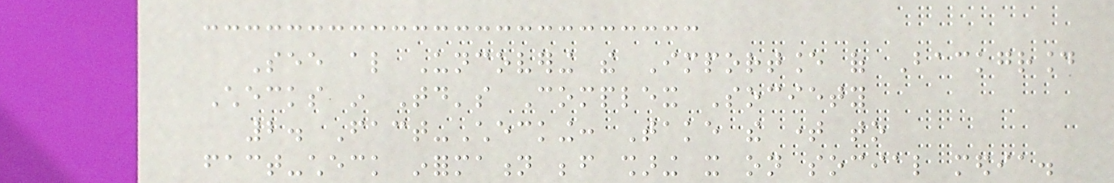See also Uncovering the Importance of Background
Checks in Today's Complex Society
2. Fact-Checking: Take the time to
fact-check information before sharing it on social media.
